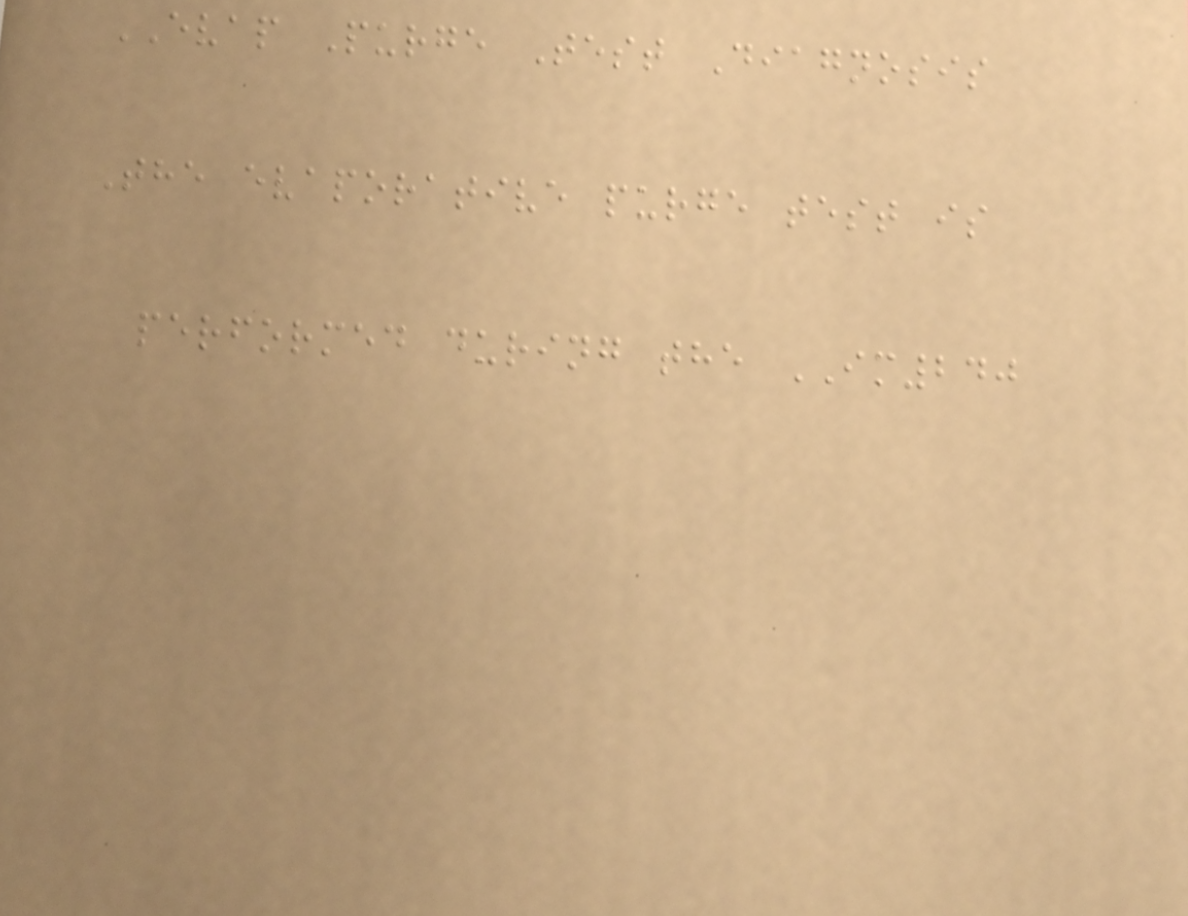EVAP Purge Test Diagnosis
The evaporative purge test is
performed during the IM240
